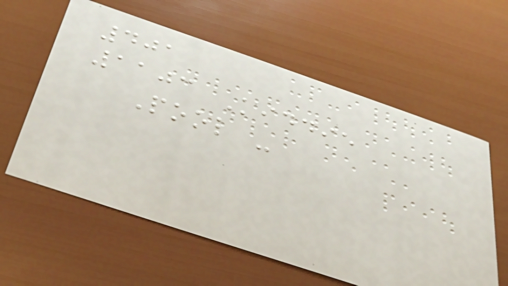401
1103 Kiddie
Pool -
